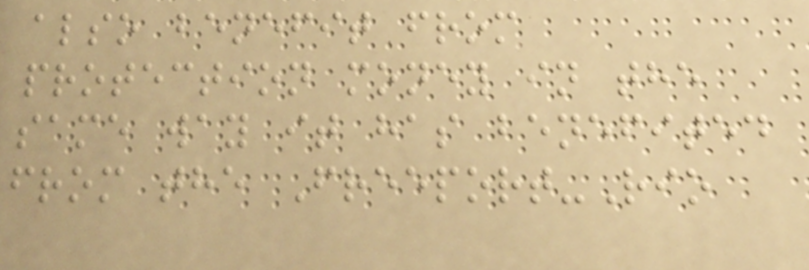also benefit from
protection money in the
same way it has benefited
from the Freeport-Rio
